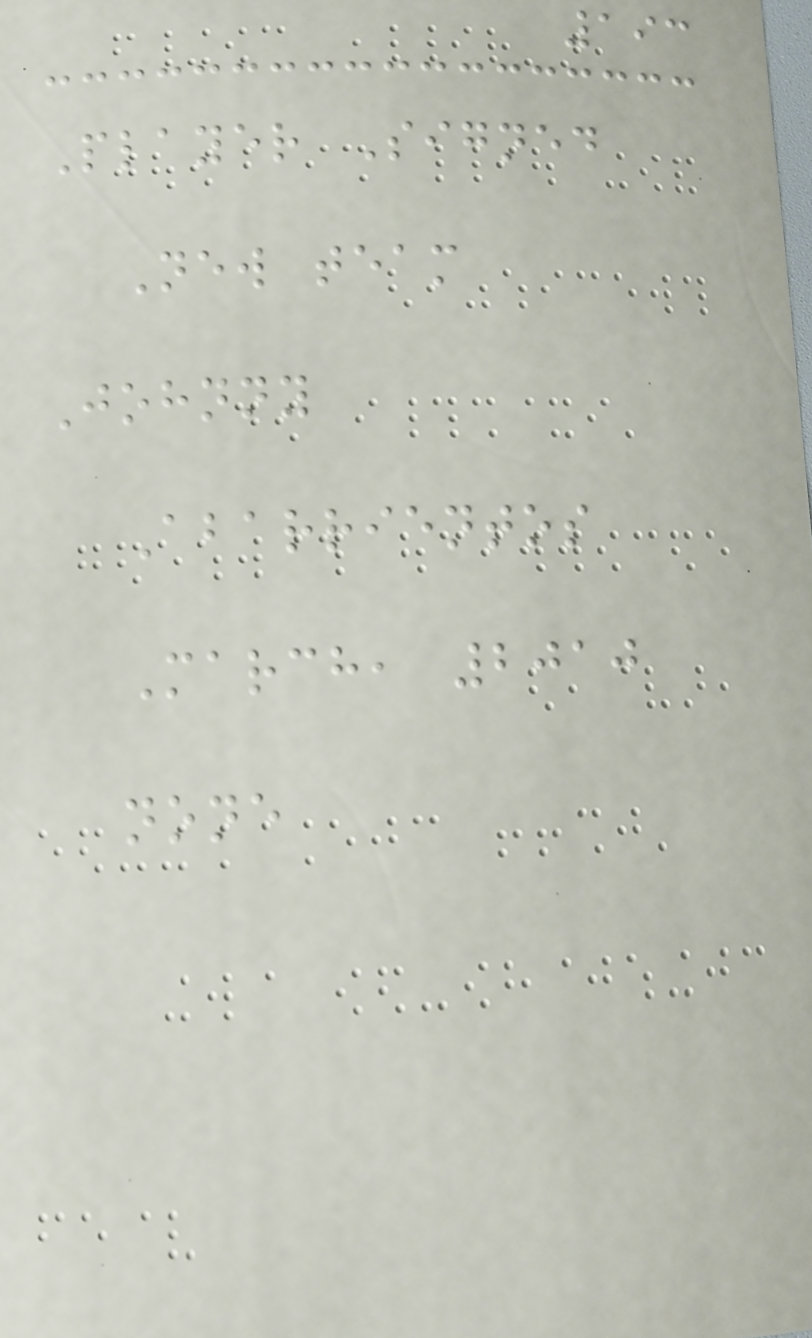193
Player Signed
New team
Johnny
Abarrientos
March, 2010
none
